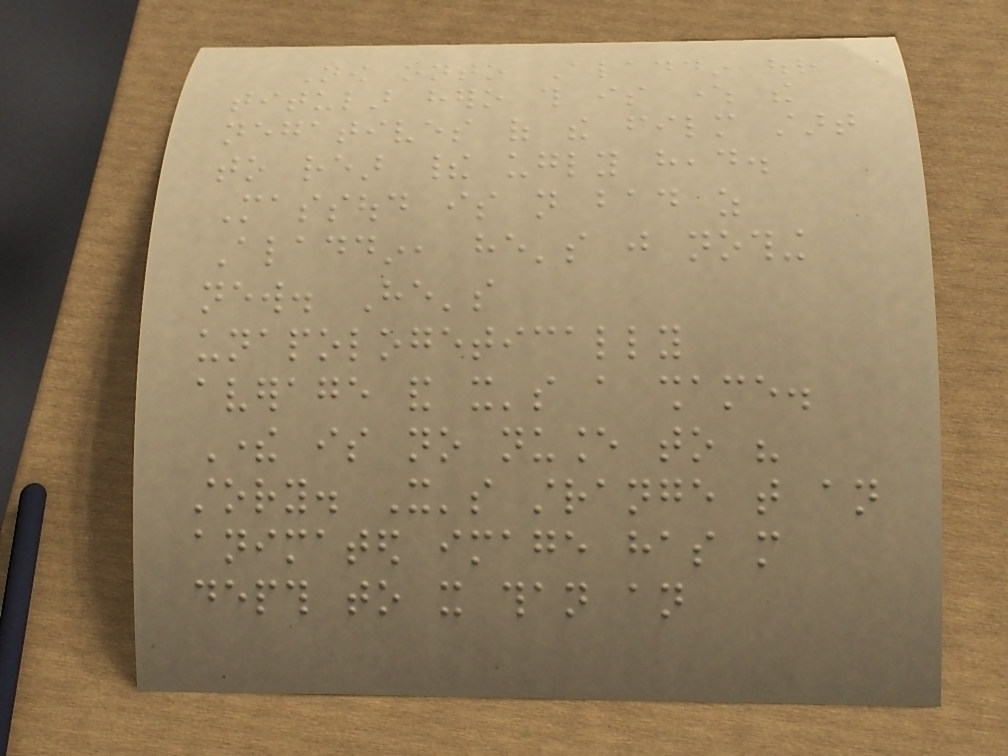Now onto Aladdin our
titular hero this is where the
negatives of the film start
to rear their ugly head.
Massoud is not bad as
Aladdin, he's just nothing
new. He's
unapologetically
average and it's a shame.
There is no nuance to his
story. It's strange that an
animated image has more
depth to it than an
